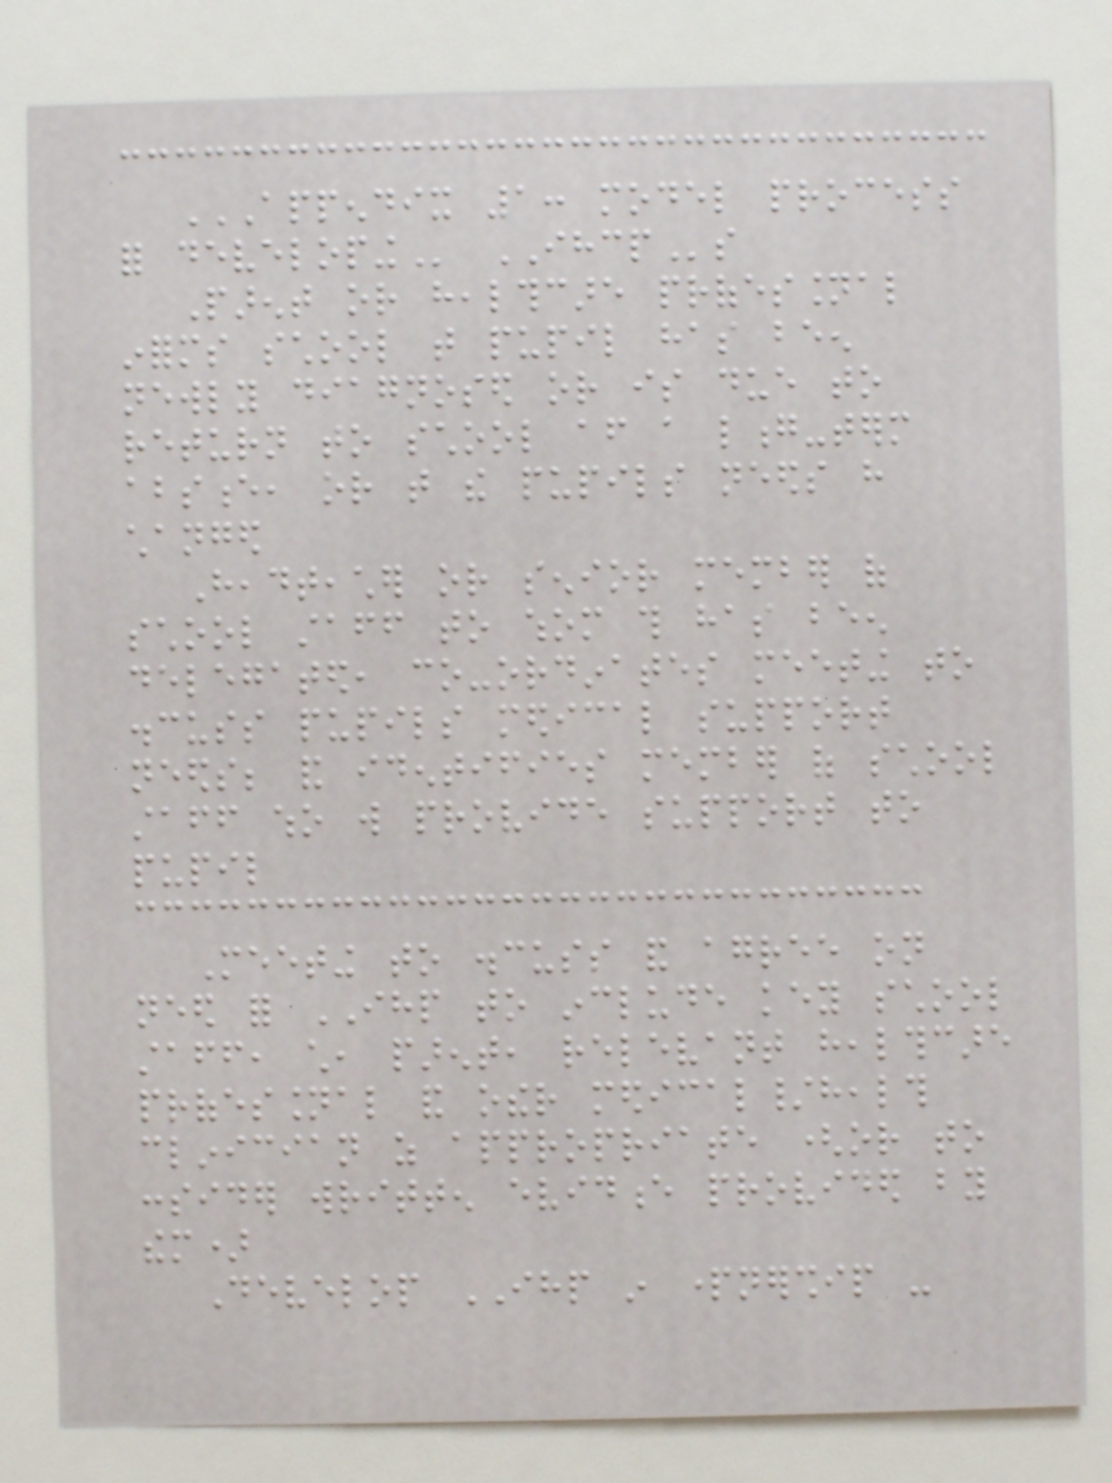APPENDIX 1: MODEL PROCESS
FOR DEVELOPING IHCPs
Parent or healthcare professional
informs school that pupil has been
newly diagnosed or is due to
return to school after a long-term
absence, or that the pupils needs have
changed
Headteacher or senior member of
school staff to whom this has been
delegated, co-ordinates meeting to
discuss pupils medical support
needs; and identifies member of school
staff who will provide support to
pupil
Meeting to discuss and agree on
need for IHP to include key school
staff, child, parent, relevant healthcare
professional and other medical/health
clinician as appropriate (or to
consider written evidence provided by
them)
Develop IHP in partnership -
